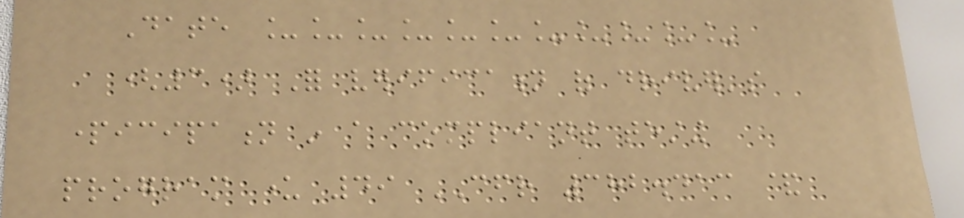Date ___________
(3) For verification of driver's
participation in a compliant testing
program under 49 CFR 382.413 &
